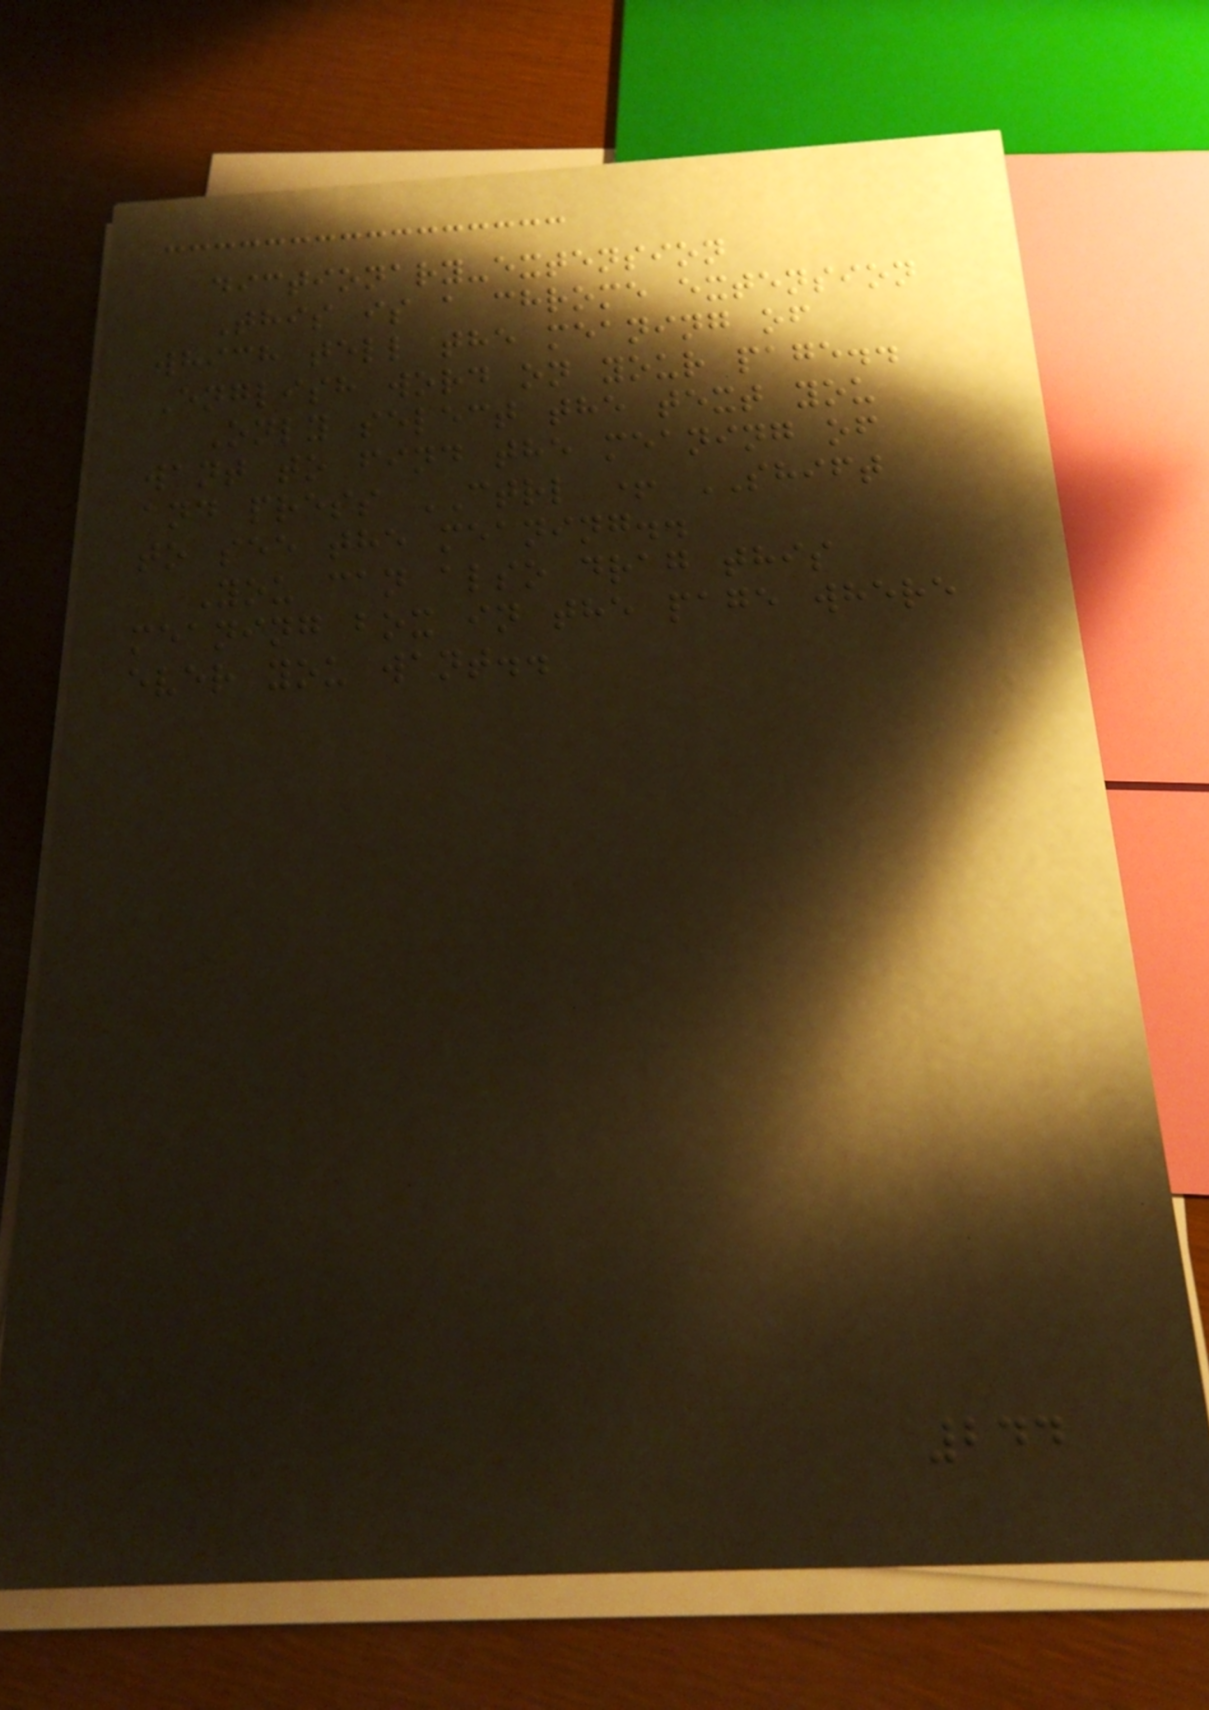dictionary-extension
This is a chrome extension
which tell the meaning of
English word on your page..
Only select the text you
want to find the meaning of
and press CTRL + SHIFT
to see the meaning..
You can also drag this
meaning box in the page where
ever you want..
244
